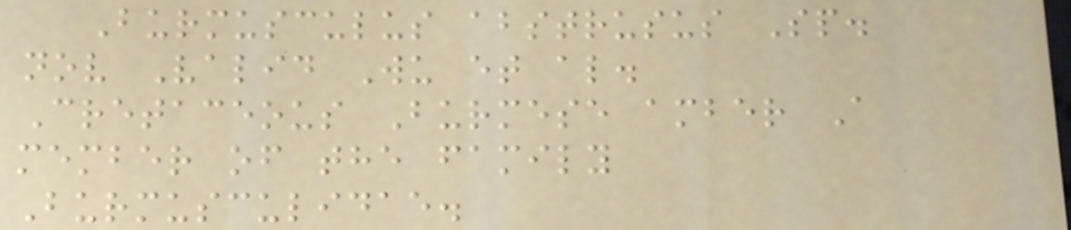Burmusculus abstrusus Sp.
nov Valid Wu et al.
Cretaceous Burmese amber A
member of the family
Burmusculidae.
